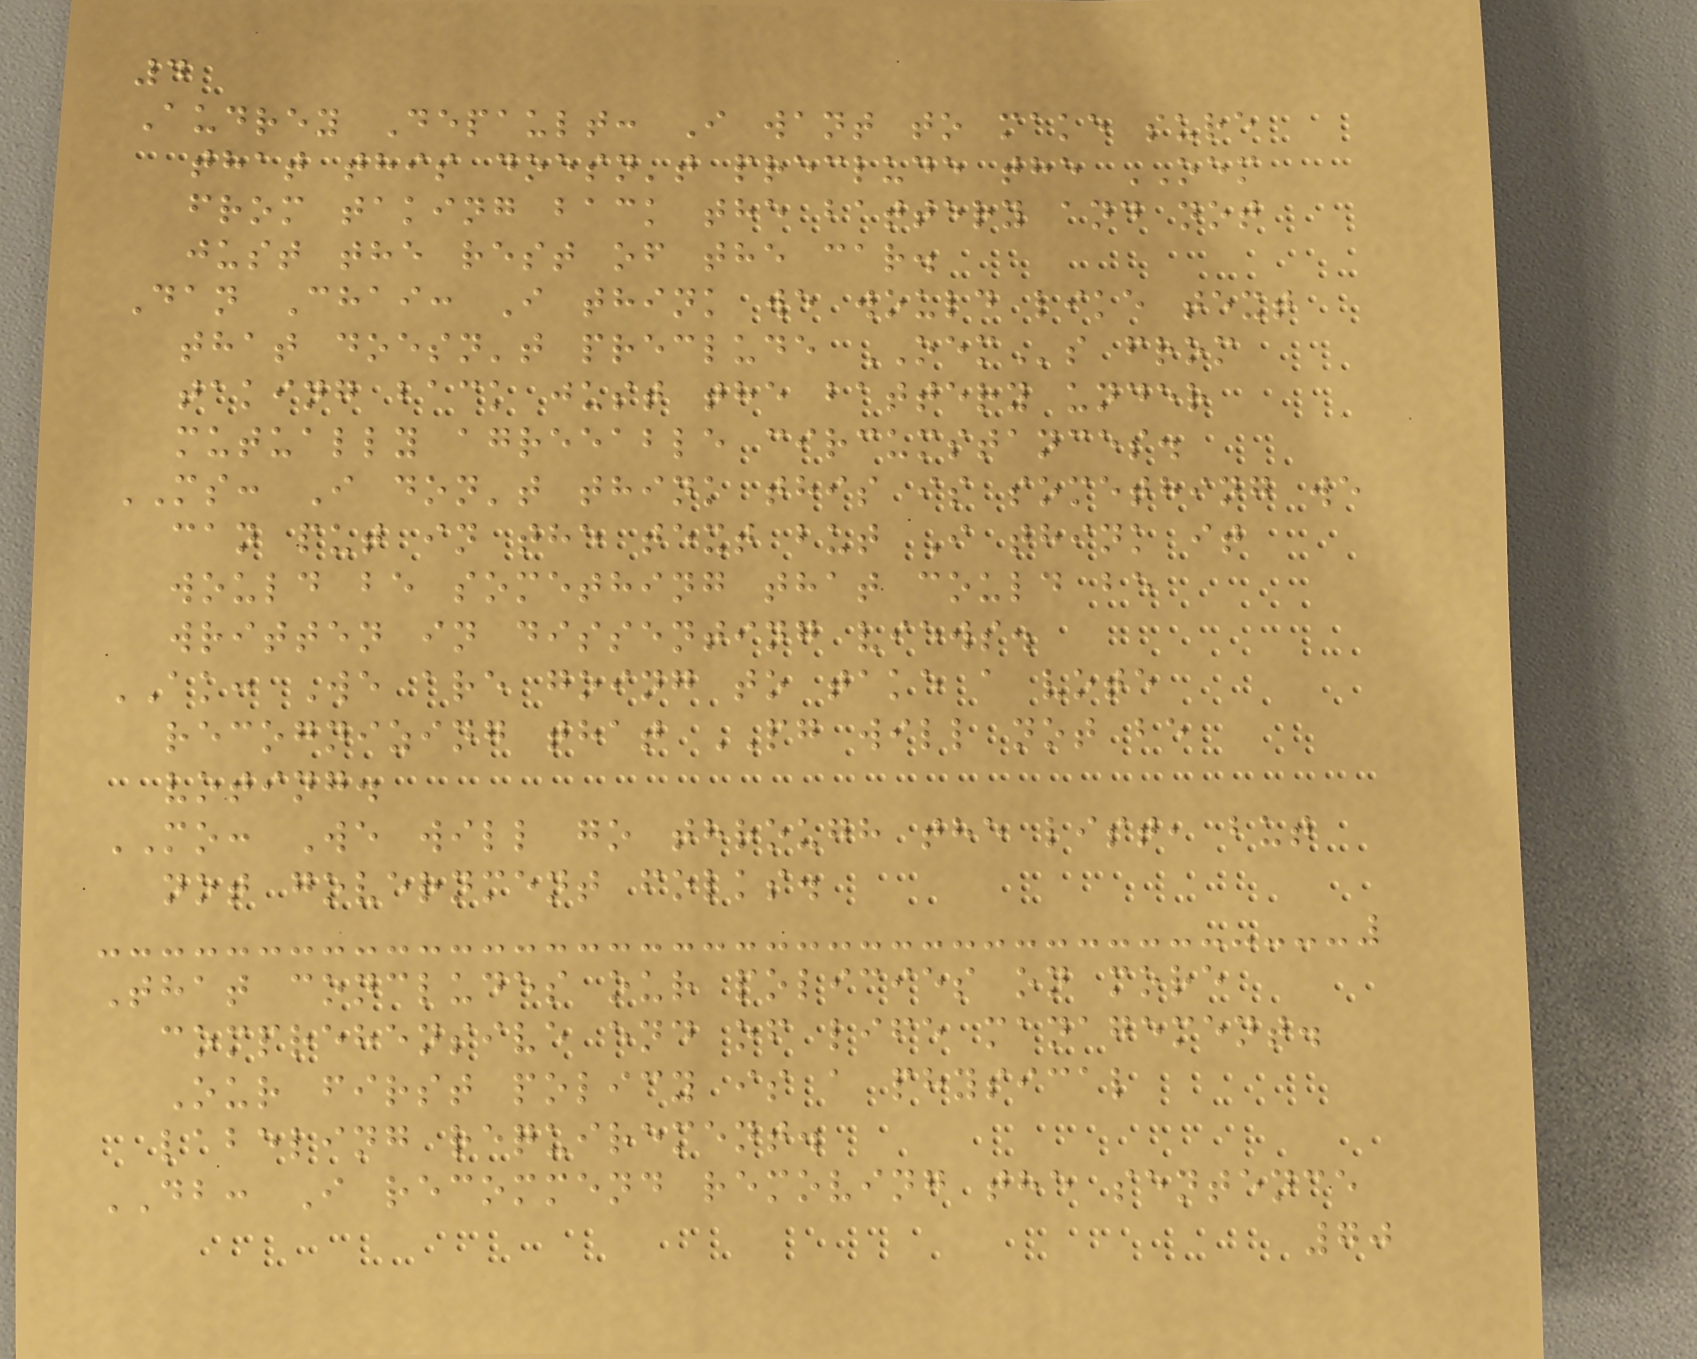4
Audrey Depault: I want to make sure
that this doesn't preclude the OEM
from taking back the battery and not
just the rest of the car.
Dan Chai: I think we would like text
that doesn't preclude OEMs from
taking back just the battery under
mutually agreeable circumstances.
MS: I don't think this is something we
can put in the text but I think it
would be something that could be
written in dissenting views.
AK: We are going to take a vote
recognizing that PG will not be
voting.
MO: We will go through the list, but
not government folks.
That concludes our policies on more
comprehensive end of life management.
Our first policy is a physical
labeling requirement.
DB: I recommend removing the sentence
70
